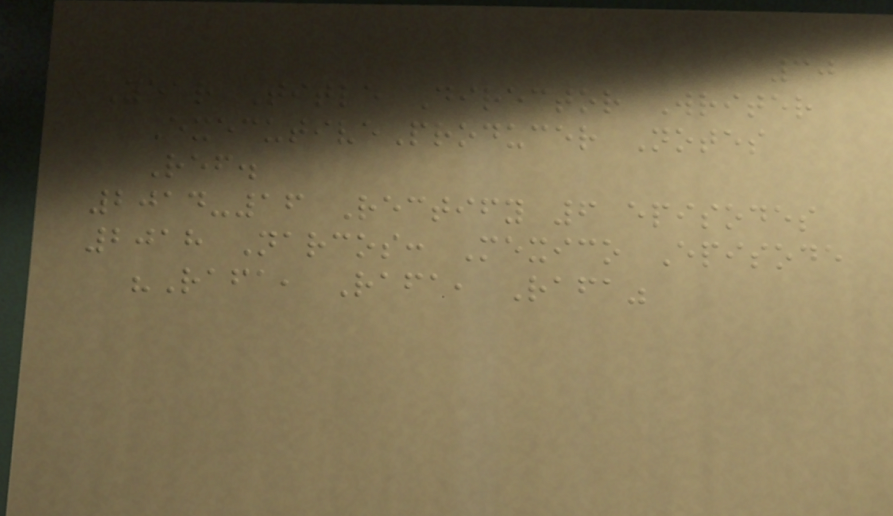30
Year Title Director Writer
ExecutiveProducer Notes
Ref.
2014-16 Rectify 6 episodes
2018 Narcos: Mexico Episode
"Rafa, Rafa, Rafa"
